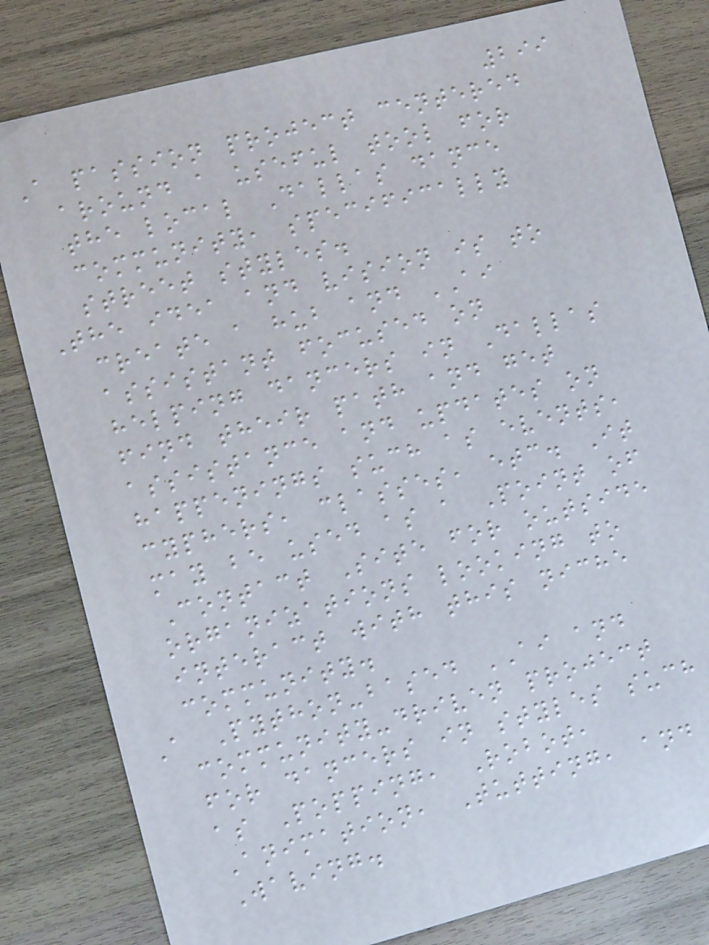299
A passion project centered
around a useful tool for
the local Dallas dance
community, specifically
street styles.
The idea and vision is to
create a hub and AI
assistant focused on
helping dancers in Dallas
find their path and get
assistance and updates on
happenings such as events,
cyphers, classes, etc. It
may be used as a Point of
Contact Site for outside
organizations looking to
interact with this niche
community.
A Python-based AI and
community-driven project
for dancers in styles such
as Popping, Robot,
Animation, Tutting, and
Waving.
